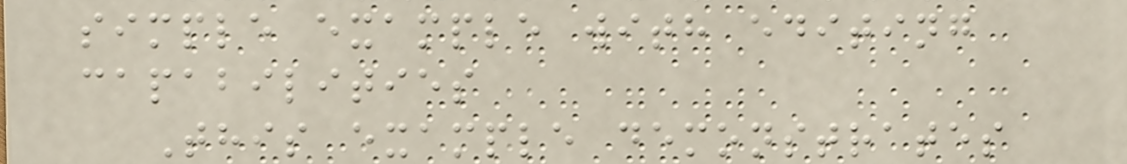simple example with editing
capabilities
This example demonstrates
